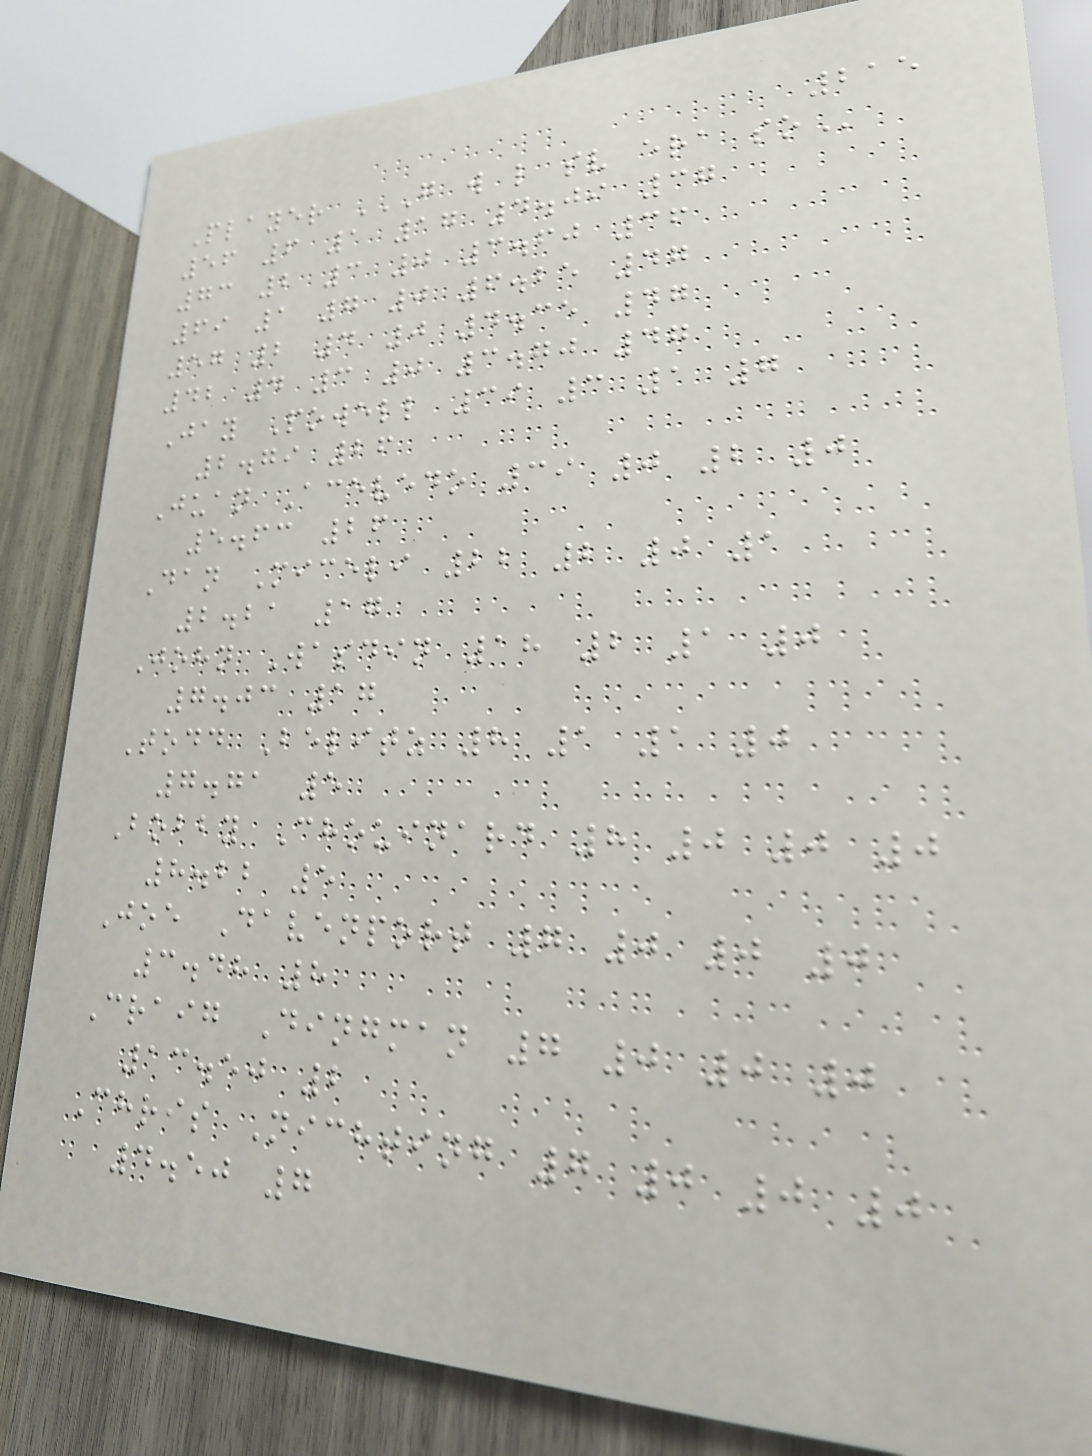215
Player G W L SV ERA SO
56 6 1 17 4.09 37
73 2 3 0 3.60 36
69 1 7 0 6.25 47
57 2 4 0 4.35 47
42 4 3 0 3.70 47
Jay Powell 39 3 1 7
2.79 26
Juan Acevedo 39 0 2 0
5.63 26
Dan Miceli 22 2 0 1
2.21 17
John Wasdin 18 2 1 0
7.03 17
Todd Belitz 8 1 1 0
7.71 5
Bobby Chouinard 8 0 0 0
8.22 5
Joe Davenport 7 0 0 0
3.48 8
Craig Dingman 7 0 0 0
13.50 2
Chris Nichting 7 0 0 0
4.50 7
